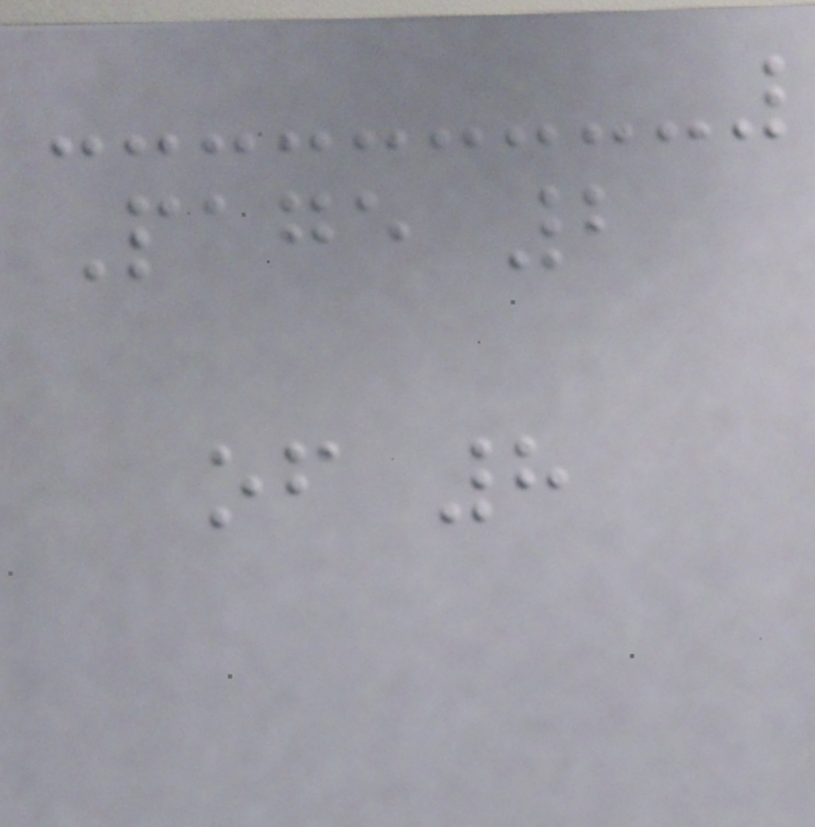Page 2
of 8
